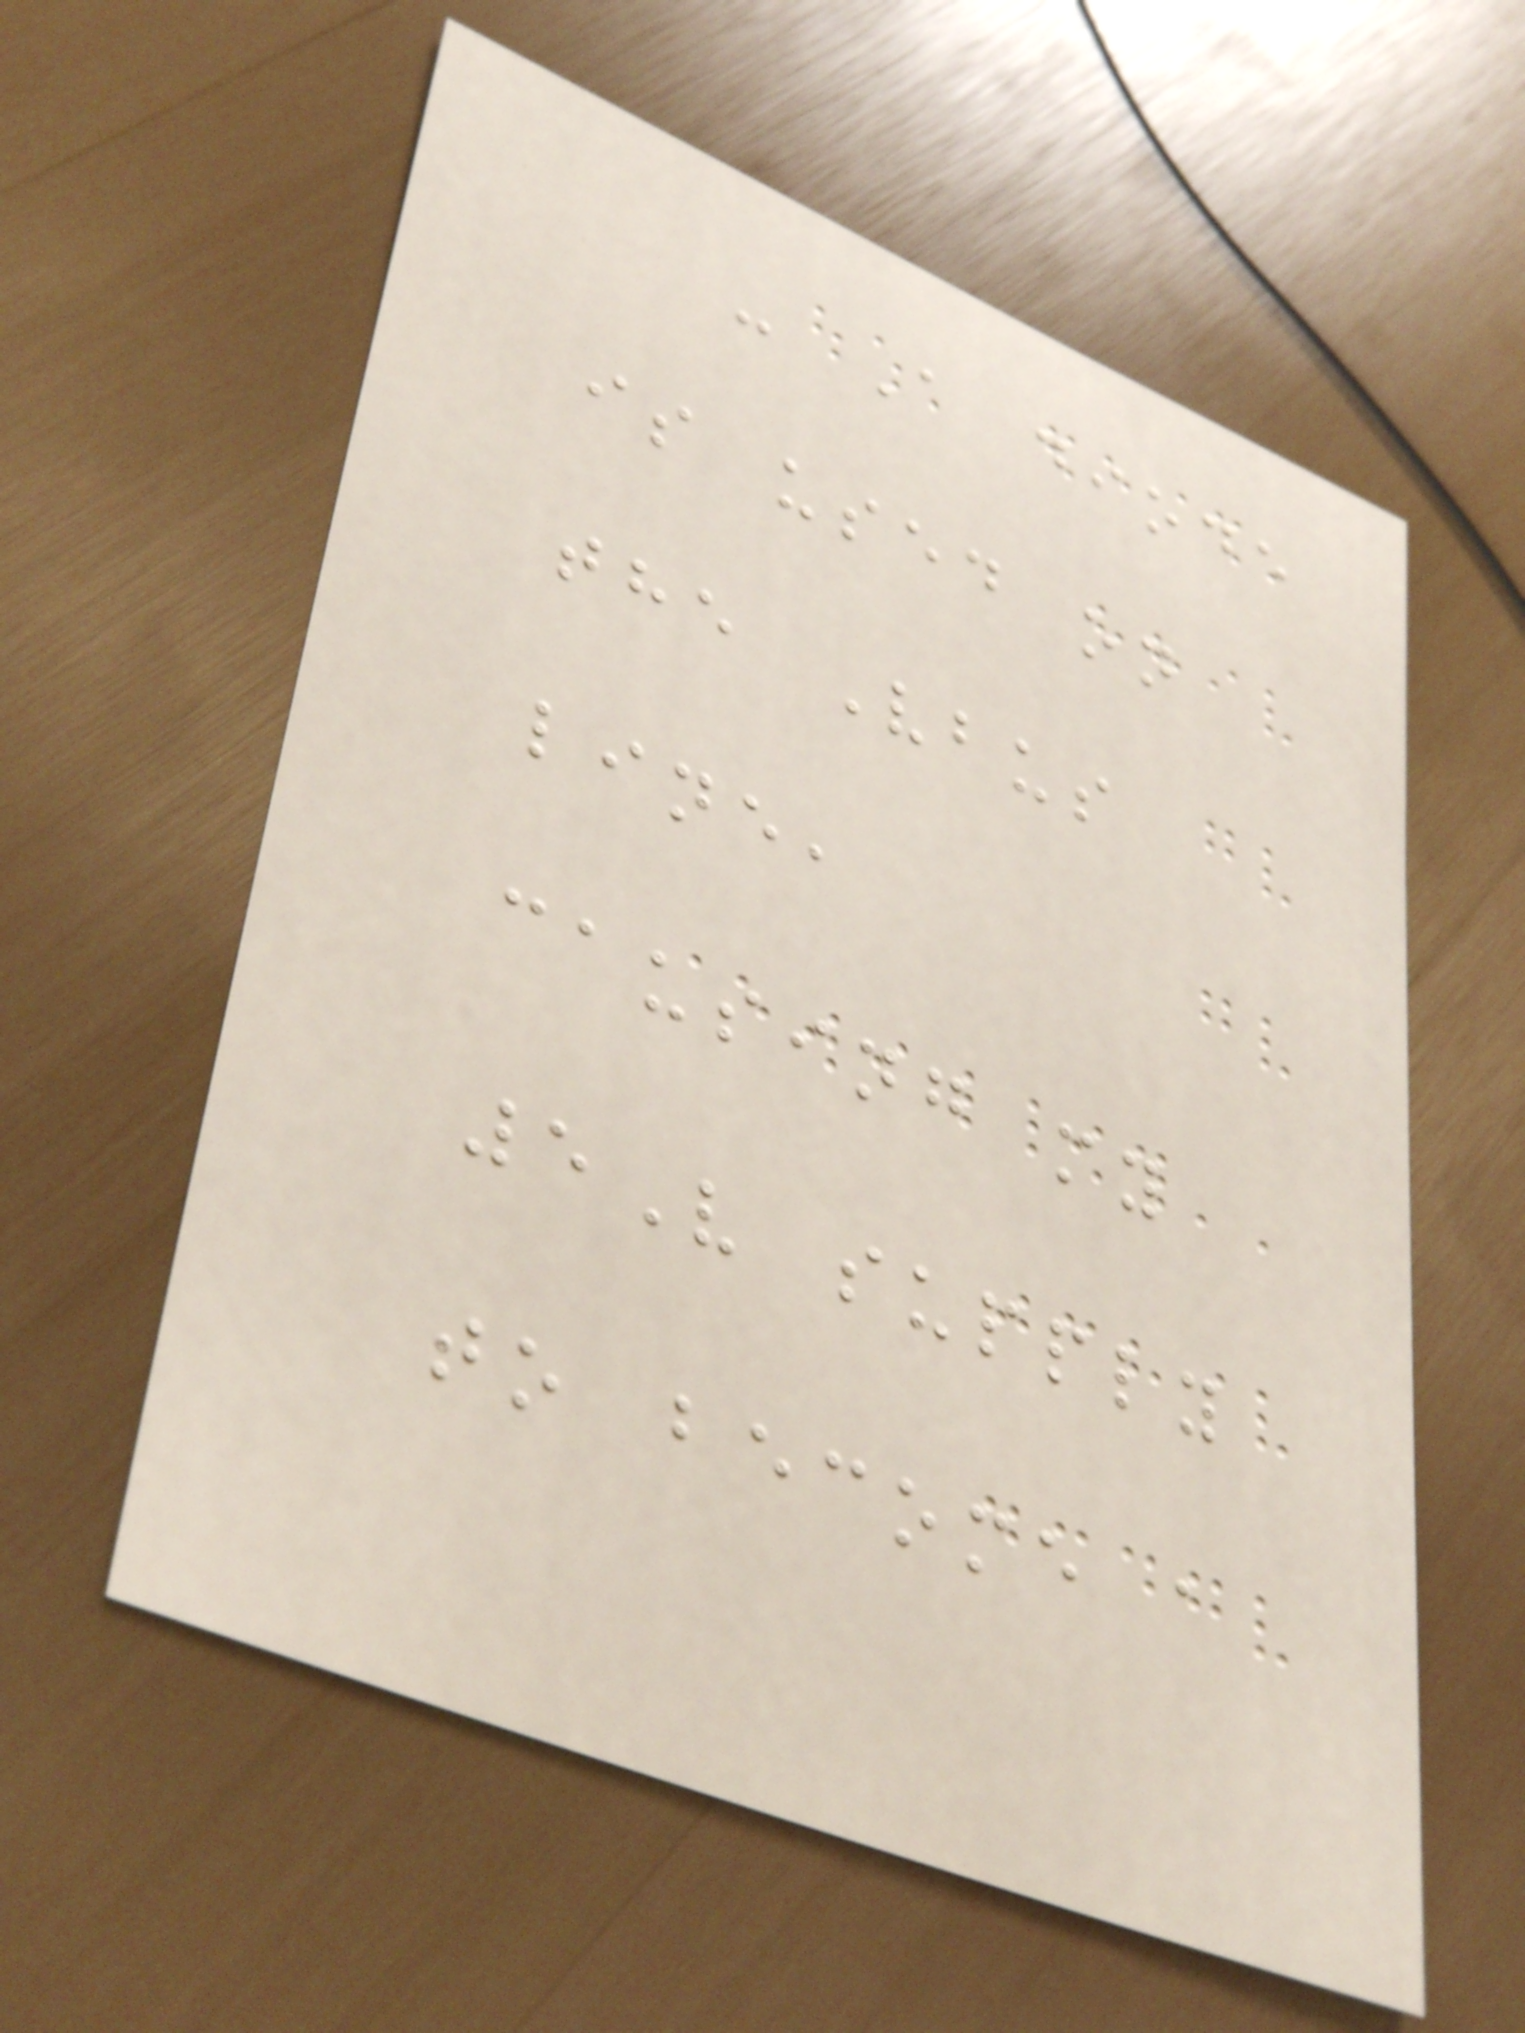- A diode
is used on
the Vbus
line,
causing my
5V supply
to become a
